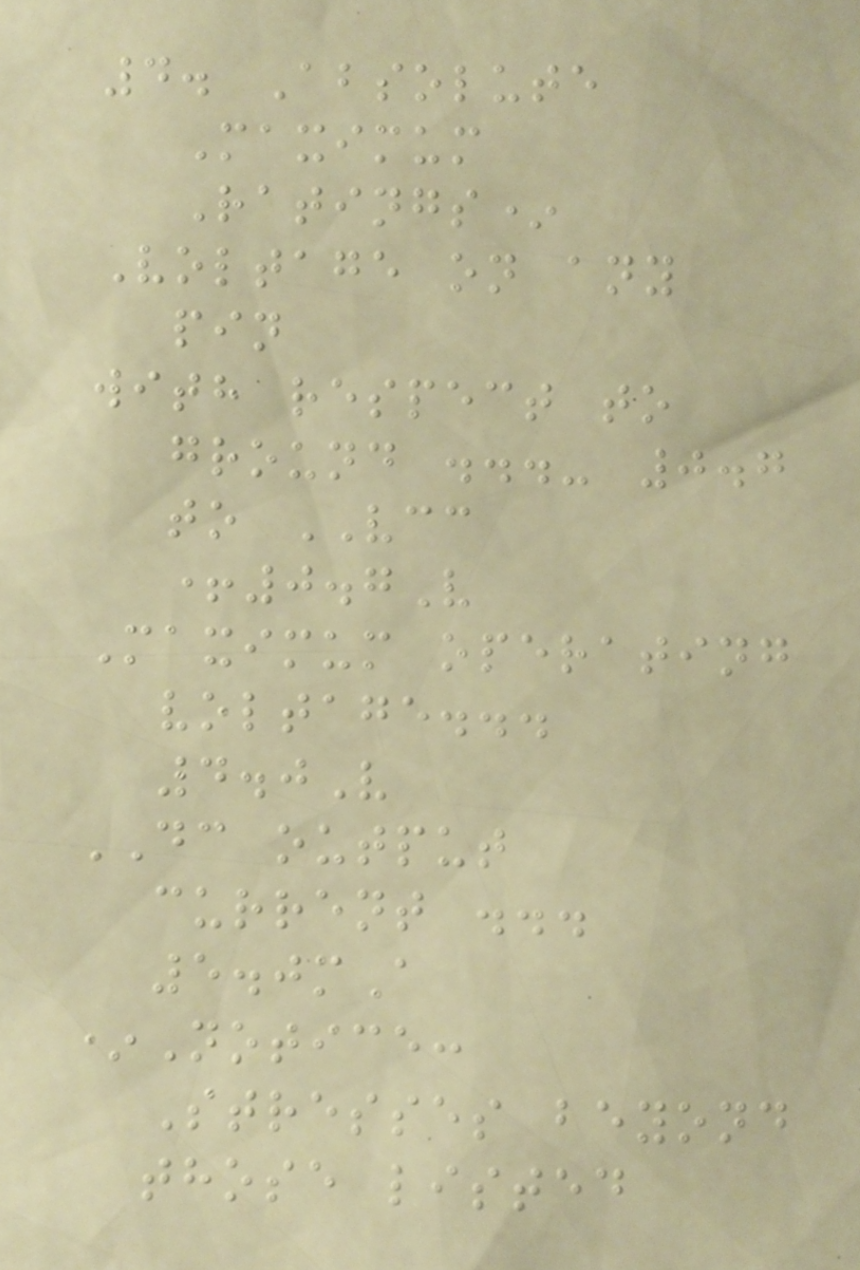4. Absolute
Maximum
Ratings*
Voltage on any
pin
with respect to
ground ...- 0.7
to VCC
+0.7V
Maximum operating
voltage...
4.0V
DC output
current ...
5.0mA
*Notice:
Stresses beyond
those listed
